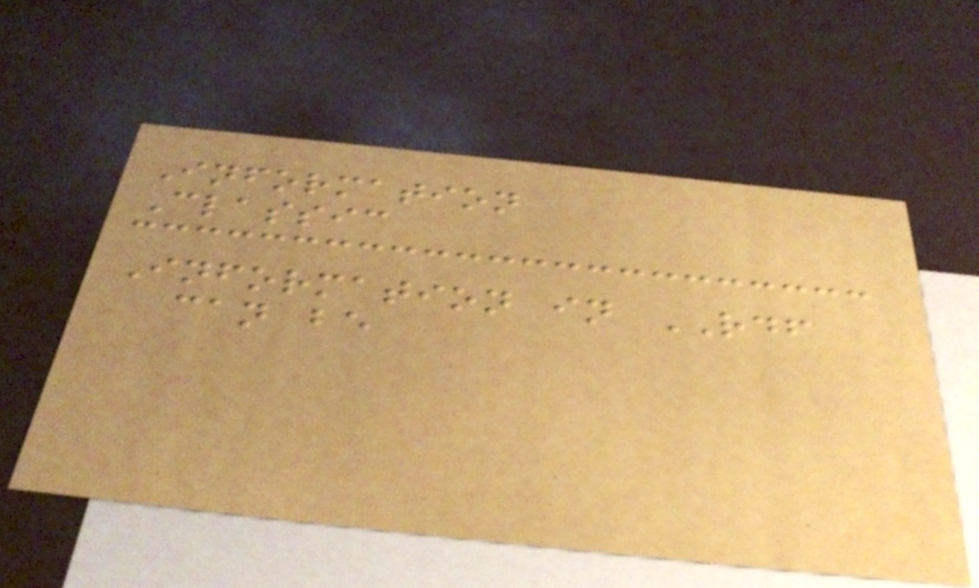Information
Classic
Information in RDF
can be
